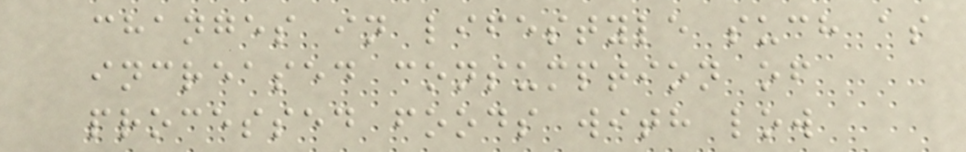changes in lifestyle such as
increased consumption of
processed foods with low
